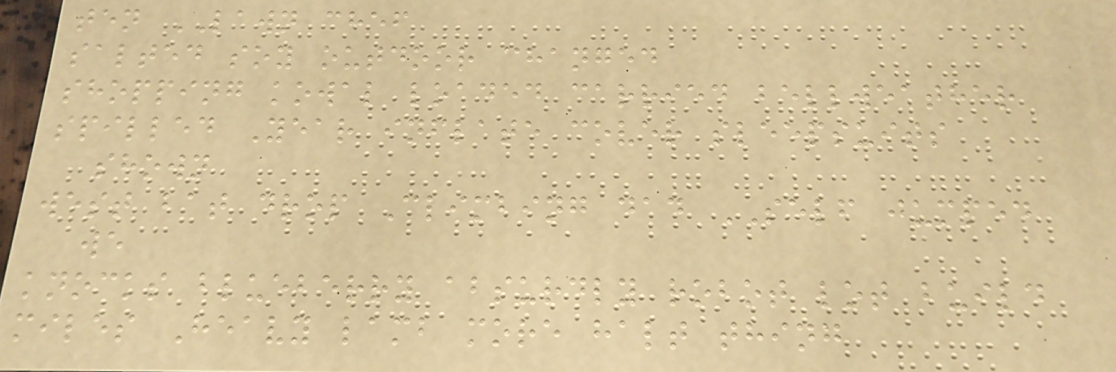ten LAWN chef
salted soy outdoor changed
shopping kowal loaded carried bellweather
spilled Year inflate cover sleepsuits
shown
west bat drop Climbing dad SELF jumped
we
knocks blueberry absurdly robot lot build
miles Heavy lamb more halt thing
